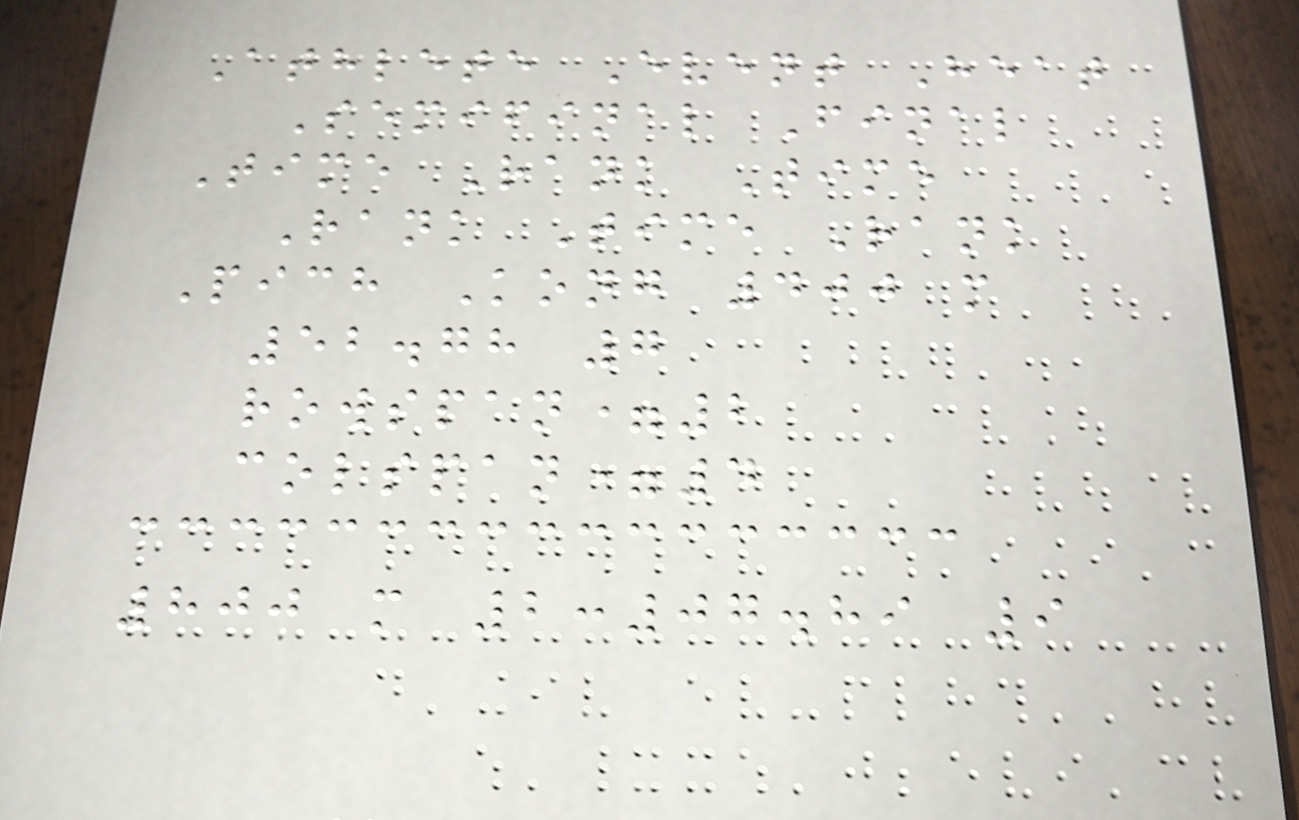Athlete Event Heat
Semifinal Final
Time Rank Time
Rank Time Rank
Pich Kong 400 m
52.78 7
rowspan=2
colspan=4
800 m 2:07.89 9
